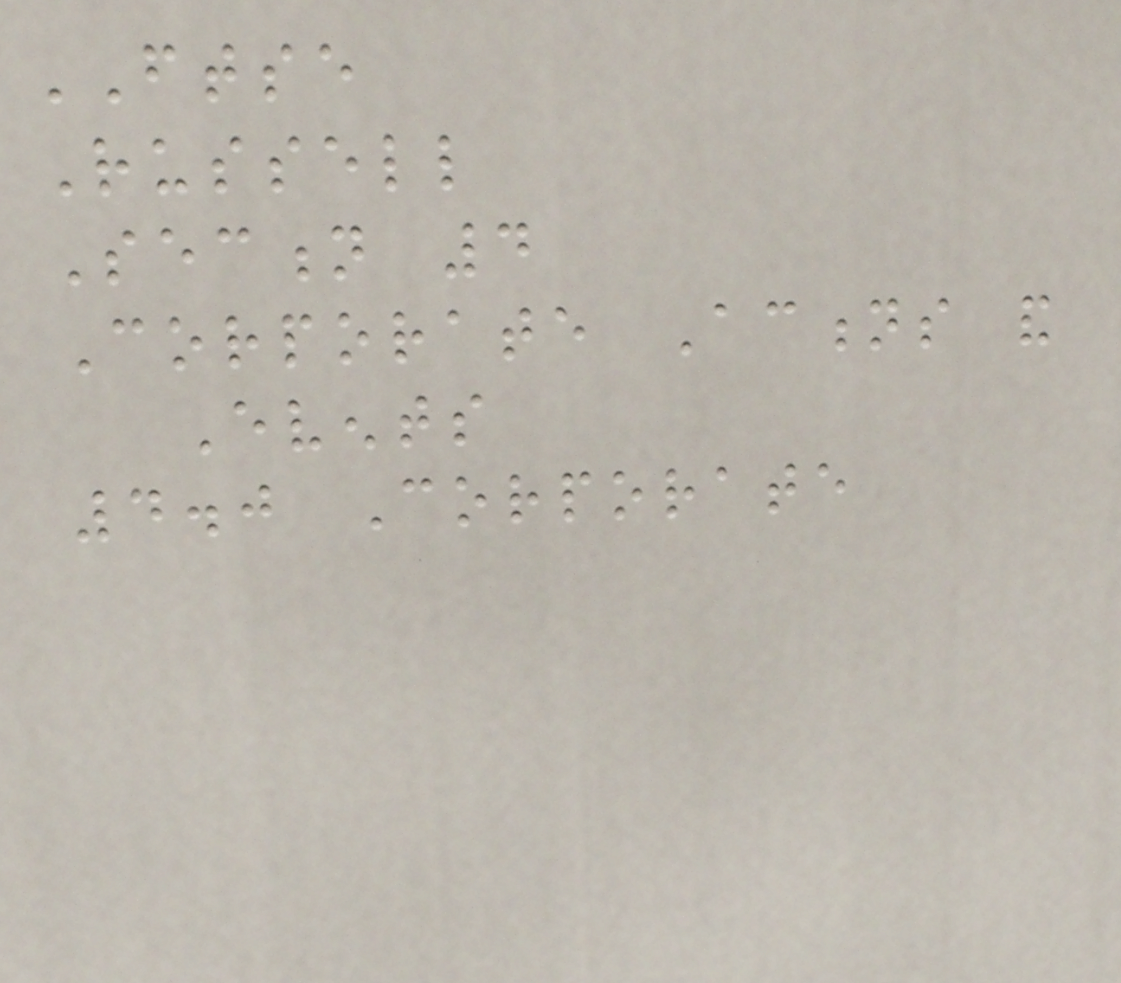FTSE
Russell
Section 4
Corporate Actions and
Events
4.0 Corporate
